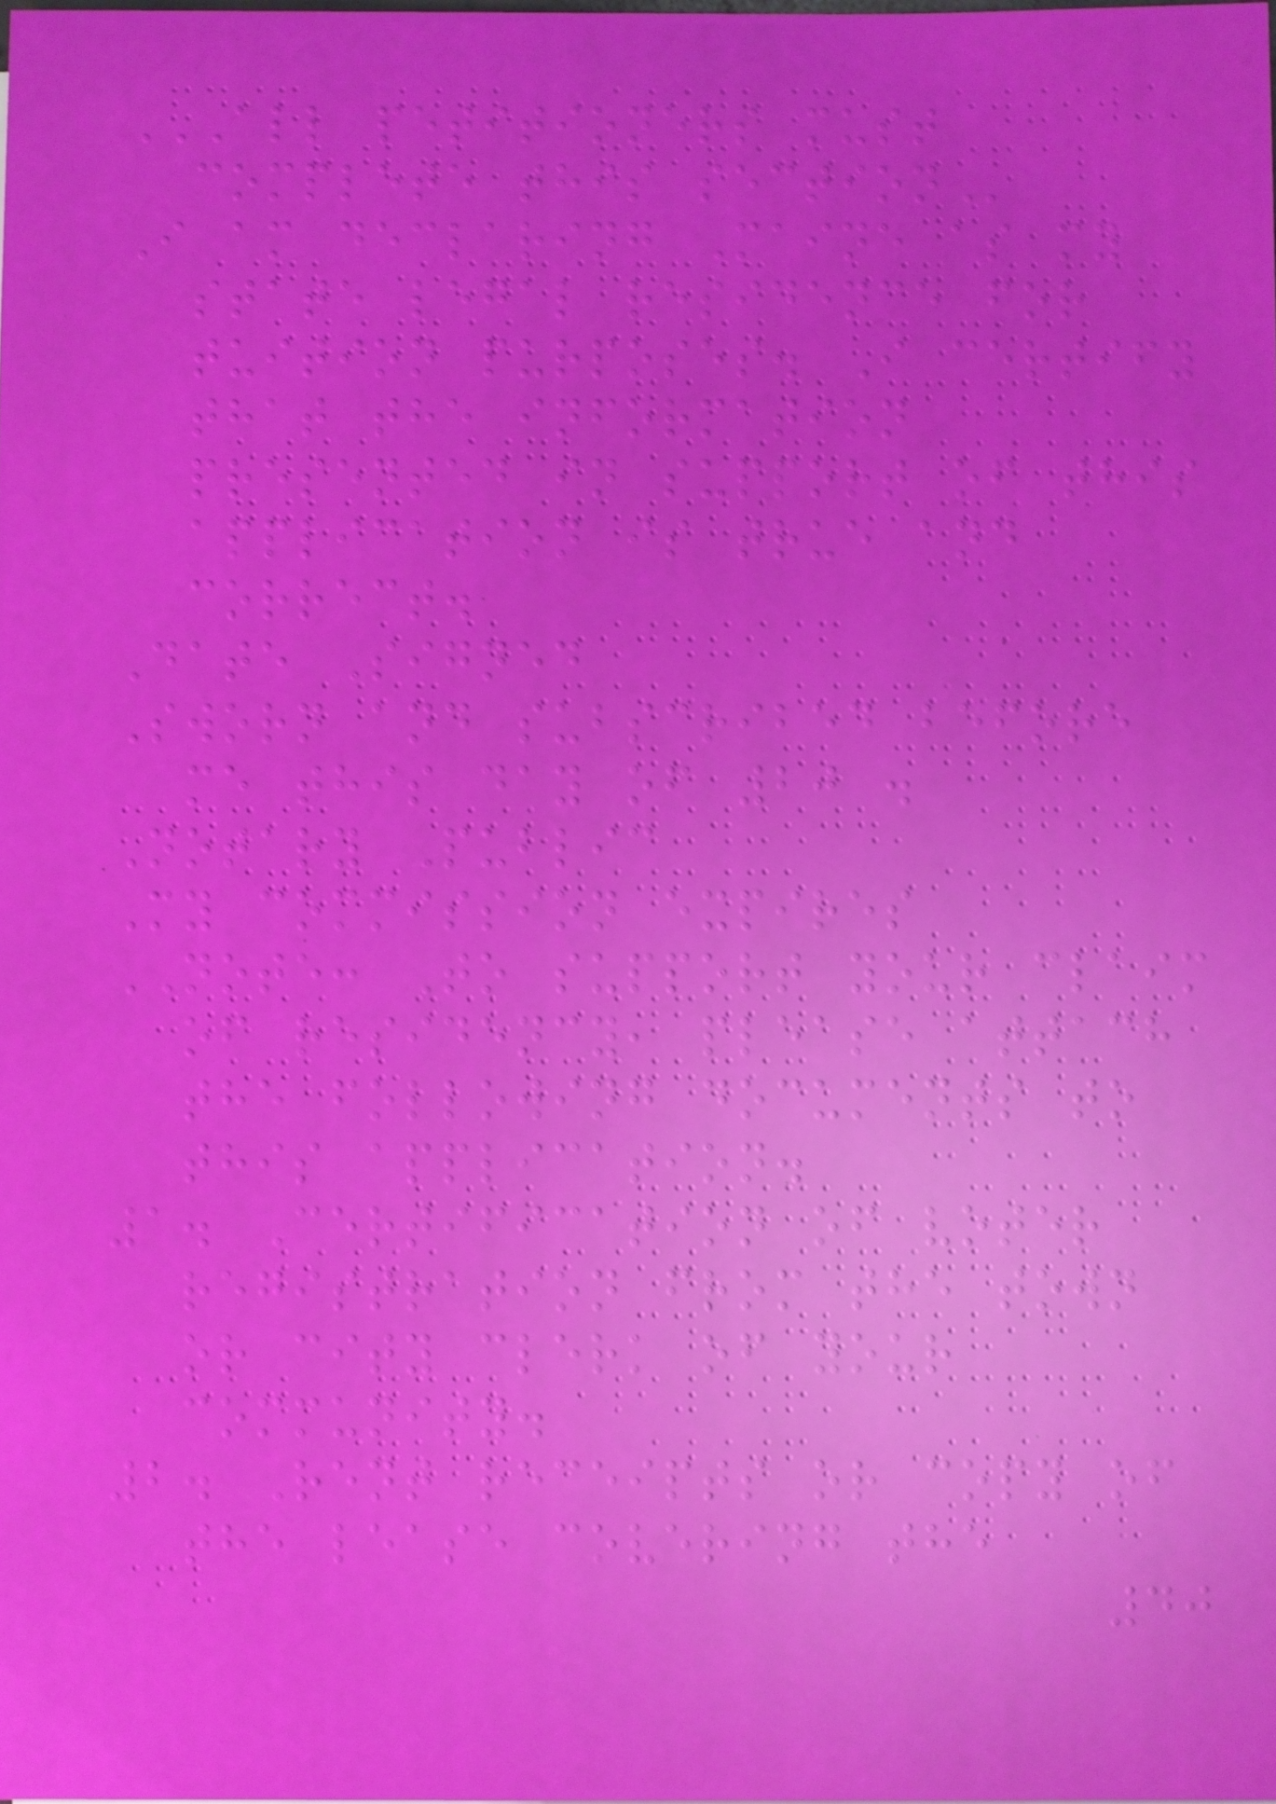ALL PETITIONERS MUST
COMPLETE THIS SECTION
I am declaring Maine as my
state legal residence for
tuition purposes. I certify
that the information
presented in support of this
application is true and
correct.
Date Signed
Sworn and subscribed before
me this day of 20 .
Notary Public
My commission expires
NOTE: To support your claim
of residency, please attach
the following documents to
this application.
1. Certification of voter
registration from the town
or city clerk of your
community.
2. Rent receipts or copy of
the lease covering the
40
